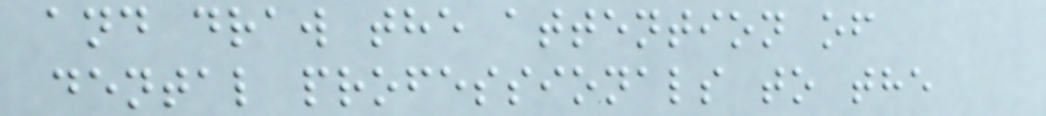and draw the attention of
dental professionals to the
